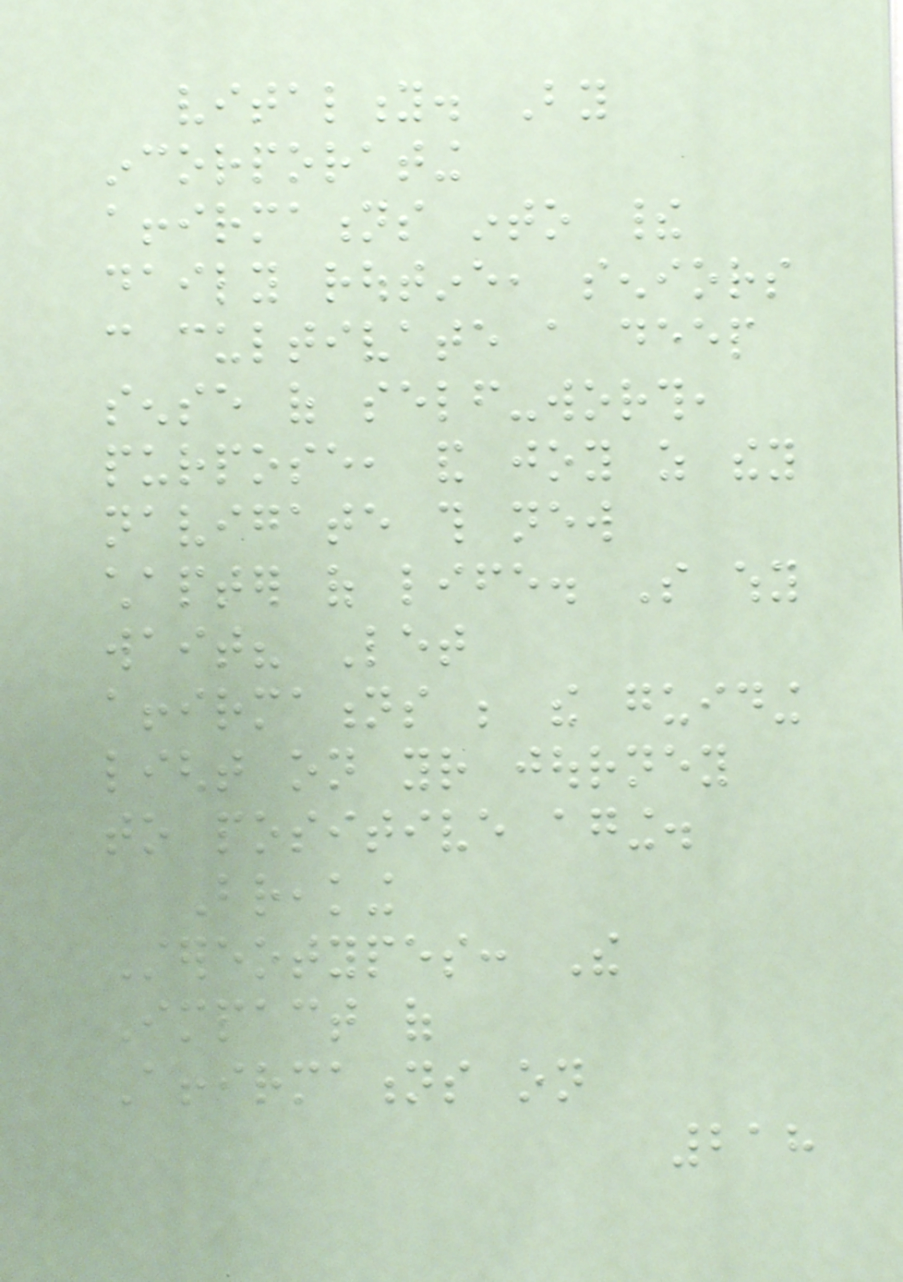vitality. By
incorporating
affirmations into their
daily routine, seniors
can cultivate a deep
sense of self-worth,
purpose, and joy as they
navigate this new
chapter of life. So why
wait? Let
affirmations be the guiding
light on your journey
to positive aging.
Breaking
Stereotypes: The
Impact of
Affirmations on
218
